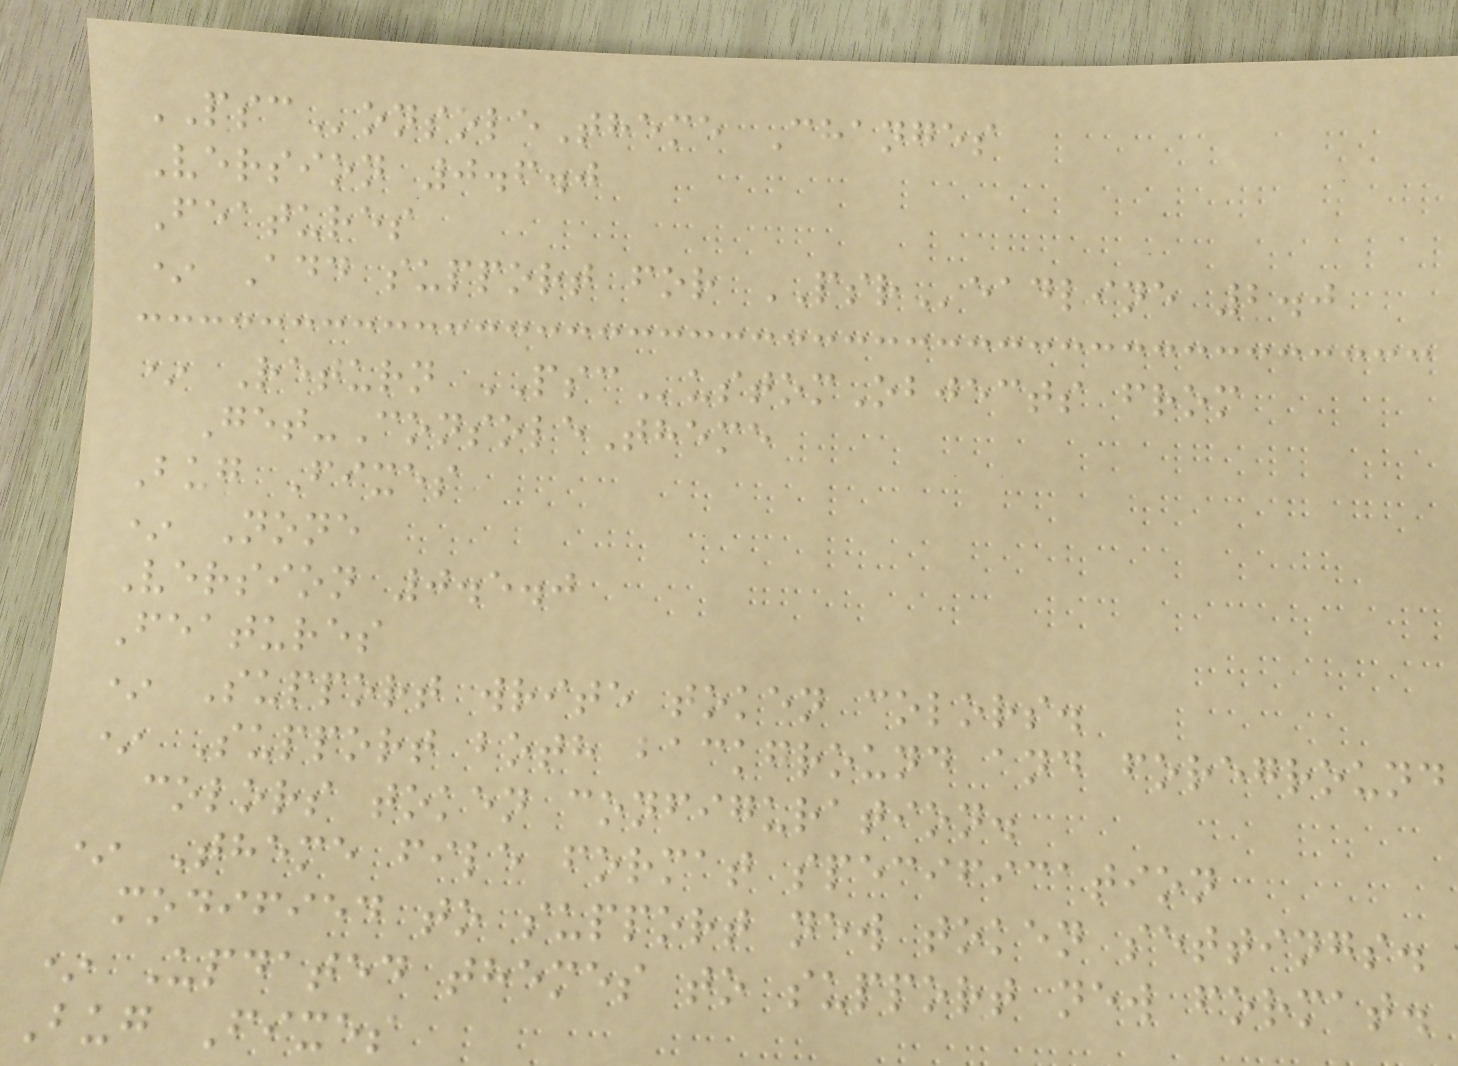PSConsoleTheme Changes
Version 0.6.0
Features
* Add support for PSReadline 2.0
* Return PSCustomObjects from
Get-ConsoleTheme
Bug Fixes
* None
Version 0.5.0
Features
* Support write token colors.
* Support both background and foreground
colors token configuration.
* Theme file format specification
modified to support new token settings.
* Updated themes to support new format.
Bug Fixes
